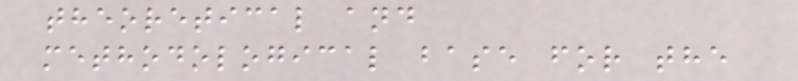theoretical and
methodological base for the
